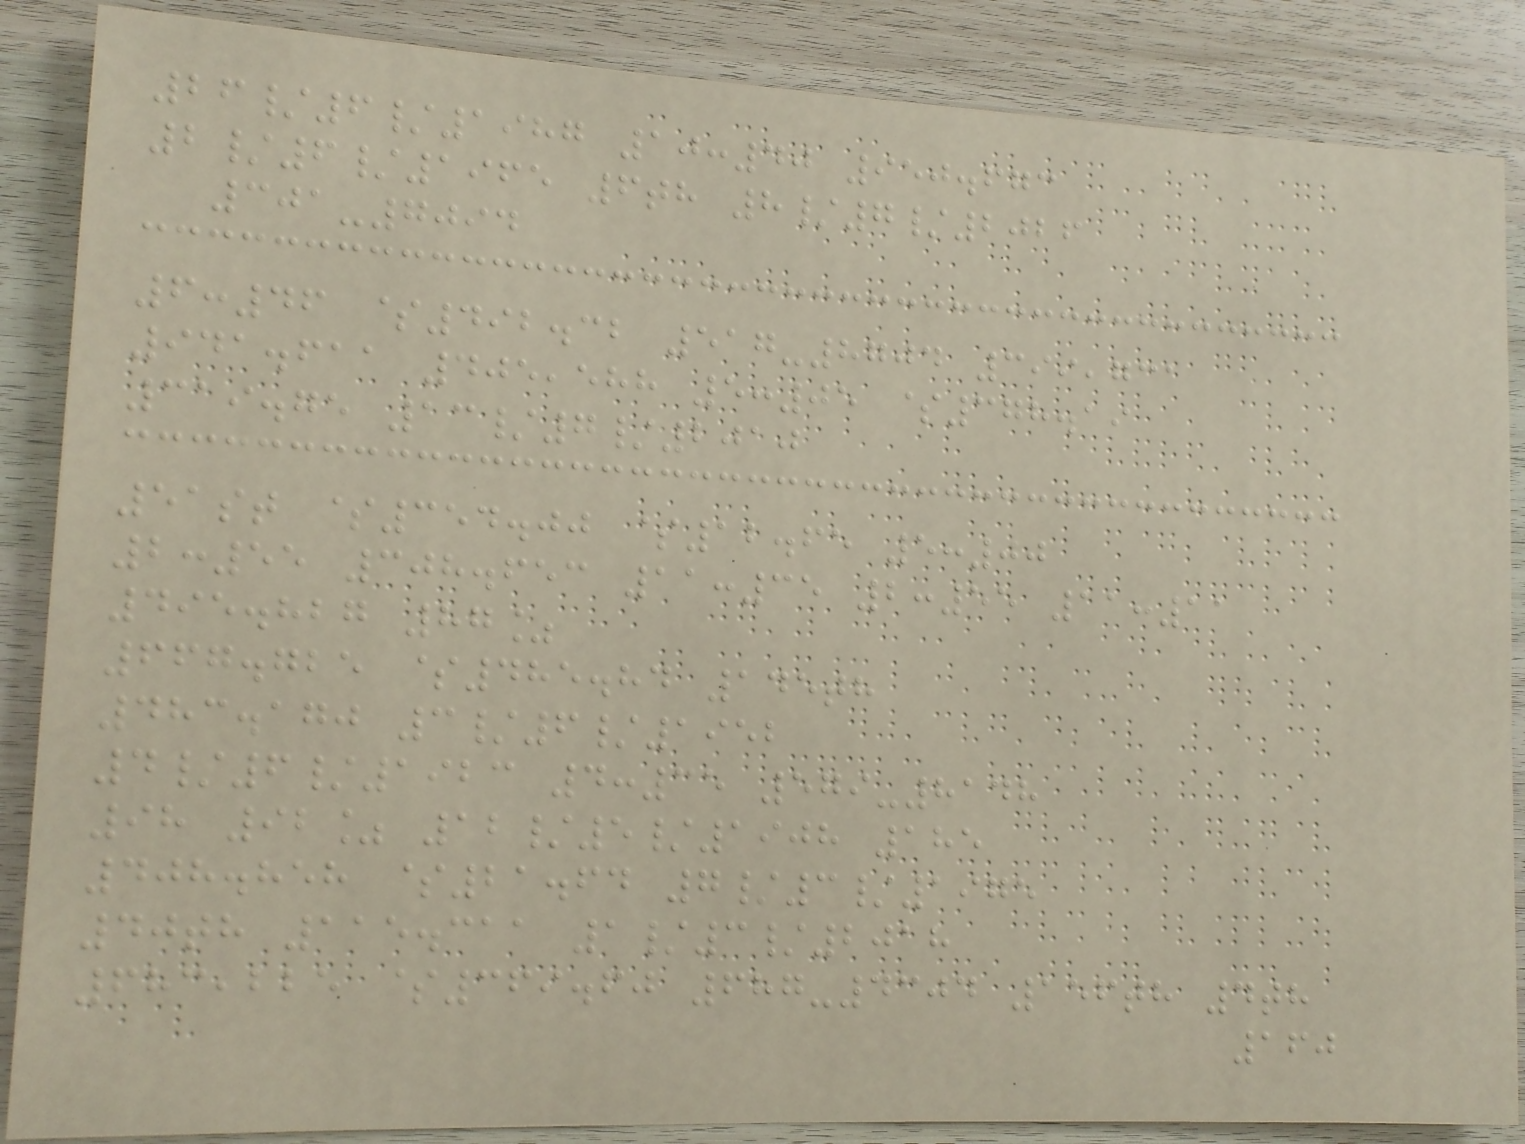26/6/1987 10:40 950.673
2/6/1965 6th 8/7/2026
301-7094
6:46 $492.32 517-8704 399,731
941.611 405,588 5:05 $378.19
319.75 13/7/2010
51st $354.00 $12.65 5:00
2:55 308.653 11:35 2:55 11:11
495.827 87%
667.725 $485.84 145th
483.170 3/6/1952
4/6/1923 4:35 579-8148
98 92% 12/5/1908 185
408.858 $21.64 7/3/1975
40th 115.311 1/3/2018
683,225 $369.60 687-4304 156th 4th
160
